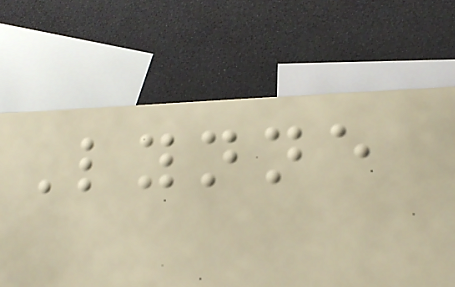Lynne
